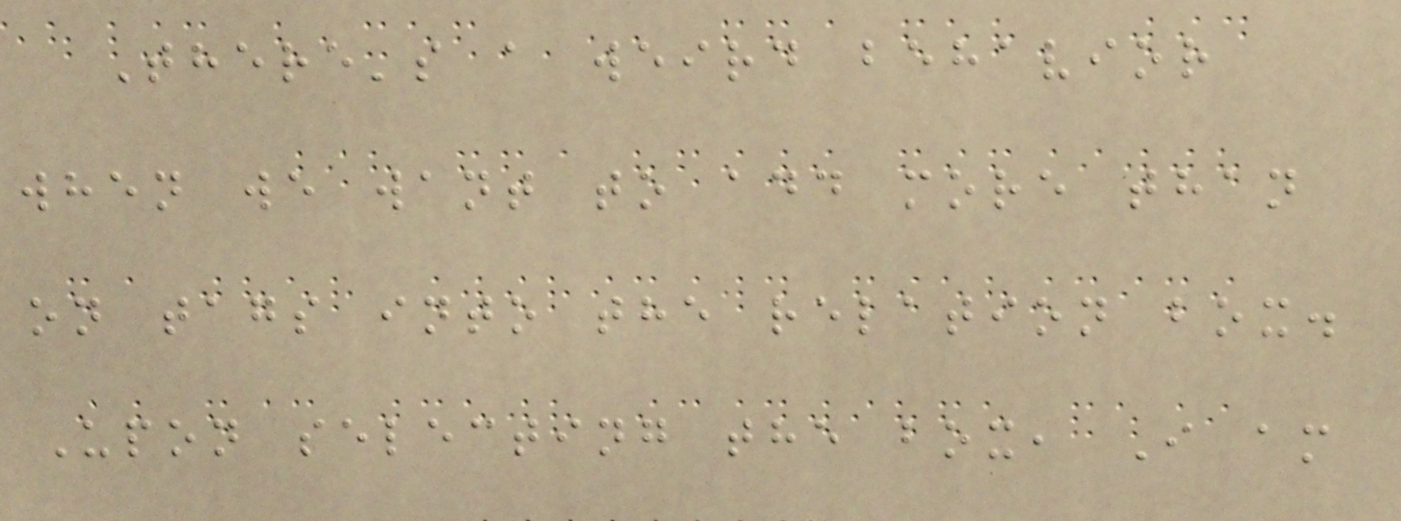There's a weird behavior
when we want to add more than
on tags into the relation box.
Upon selecting the box, I am
